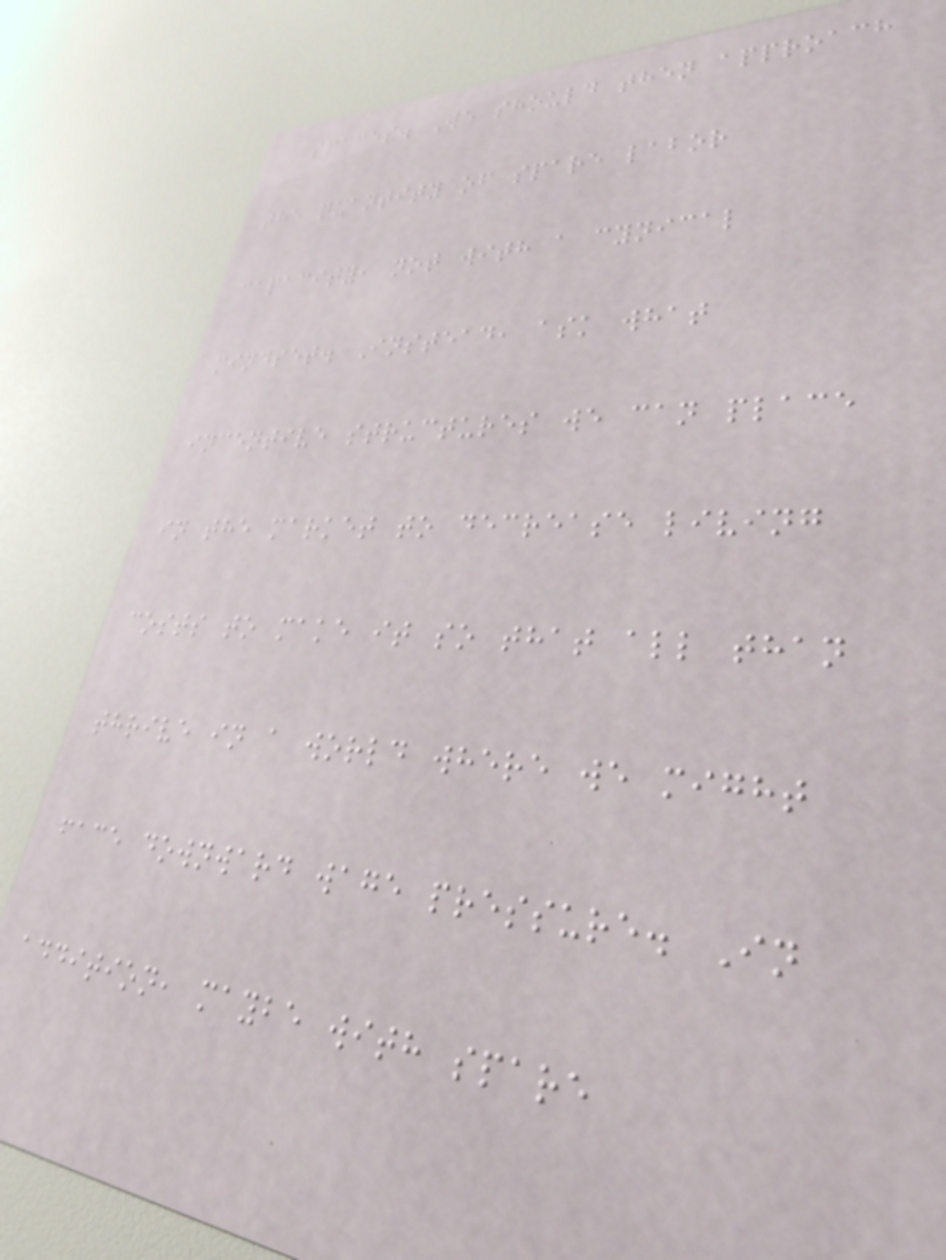spaces. We should then approach
the quantity of spare labor
capacity, not with a cynical
mindset. Instead, ask what
incentive structures we can place
in the market to decrease living
costs to make it so that all than
thrive in a world where we might
face downward wage pressure. In
addition, maybe with spare
